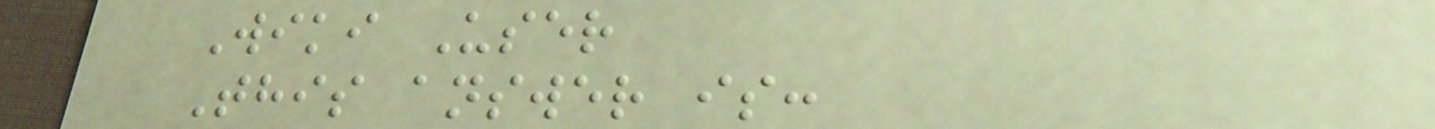Wiki User
This answer is:
